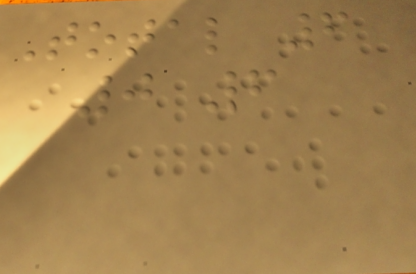Total 6
0 6
